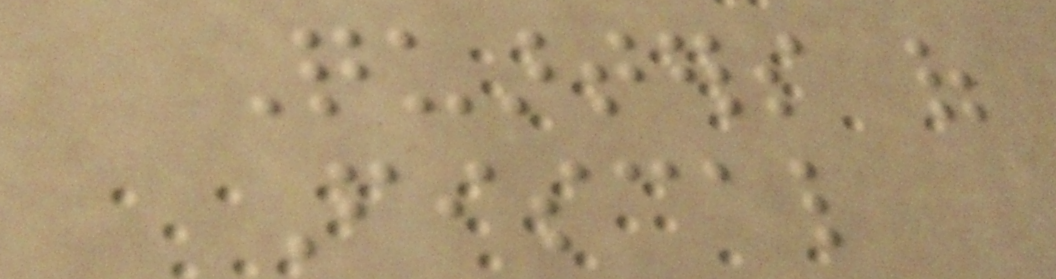Quarters of
Fiscal
